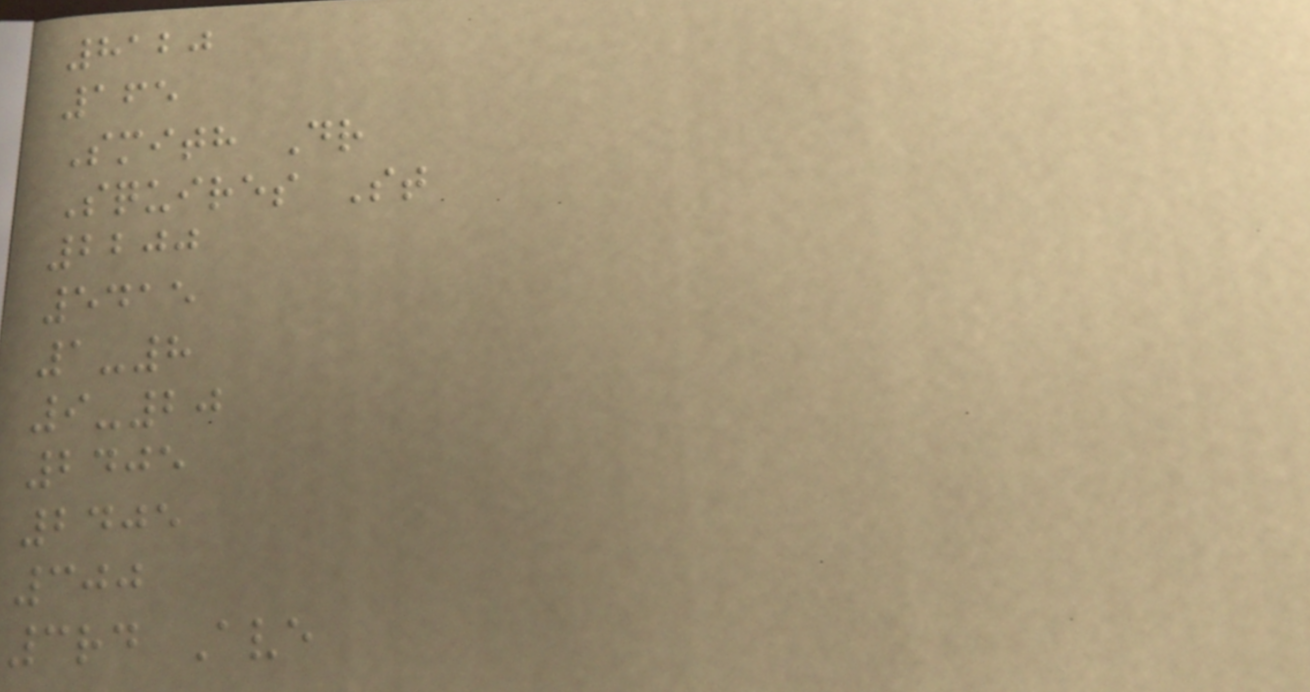8120
165
Smith Dr
Squires St
2200
5415
1-8
9-20
2405
2405
300
3rd Ave
